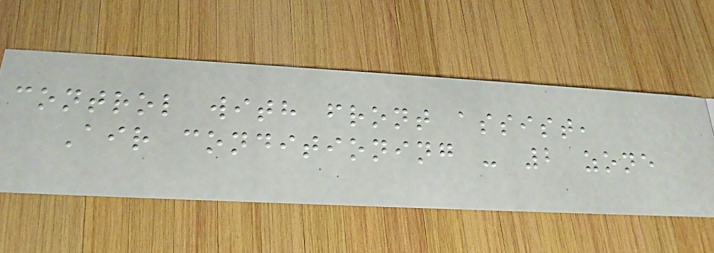control with front assist,
Air conditioning - 2 zone
